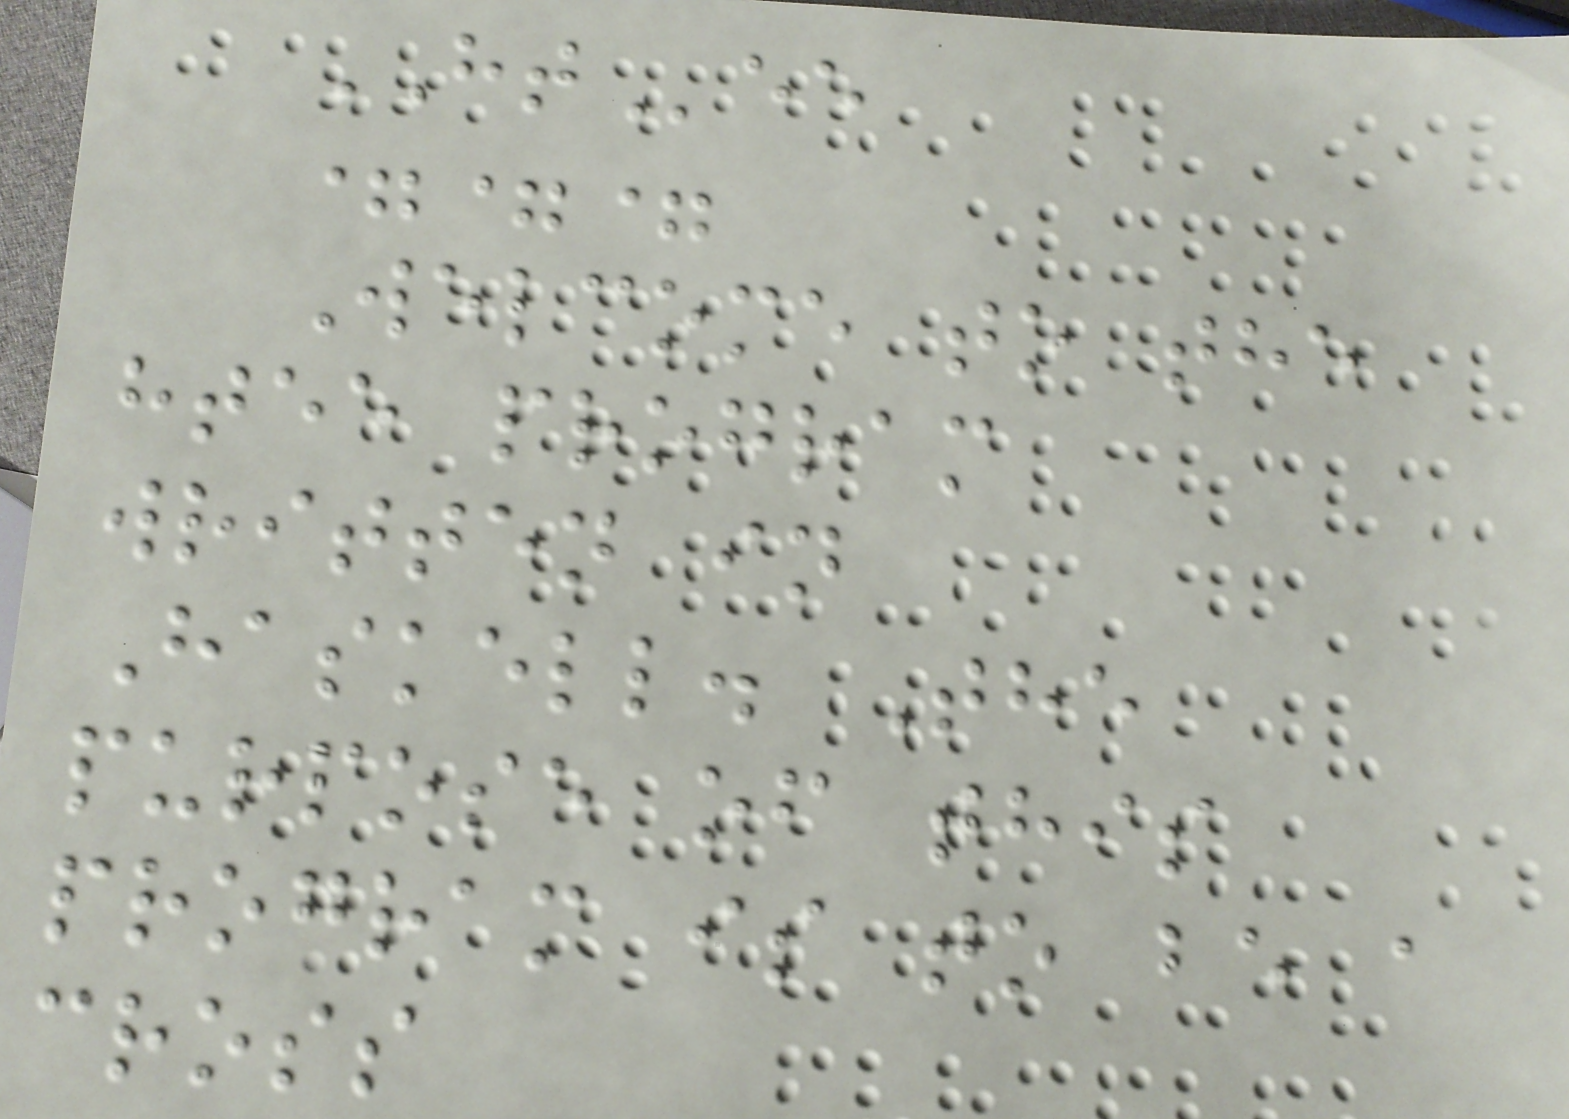HTee
===
Welcome to the
htee program
written in
Haskell. The
purpose of this
program is to be a
cross
